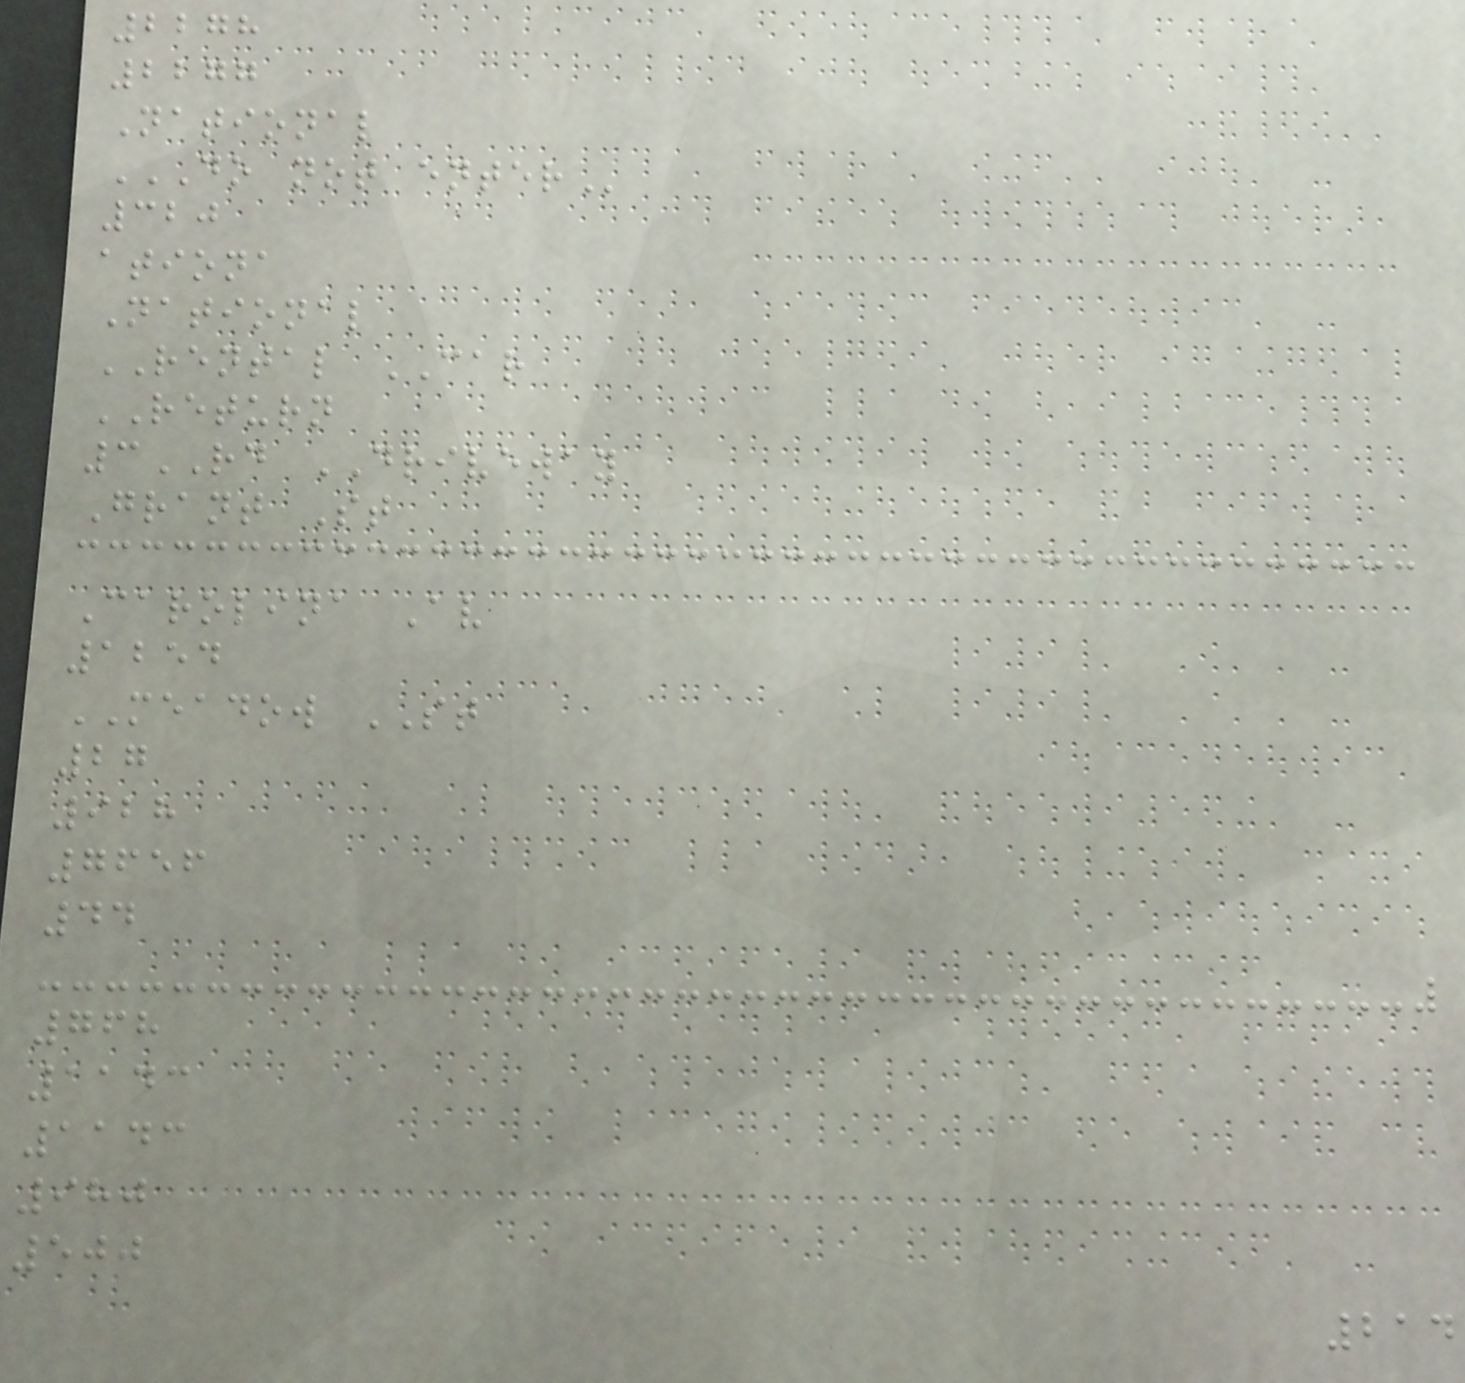2278
2277
National
DO NOT ENTER
320
ationa
National
RENTAL CAR
RETURN
3RD DRIVEWAY
Grant St
Carolina Av
1254
MEADOW ST
27
928
7656
44
768
1143
1143
980
500
214
